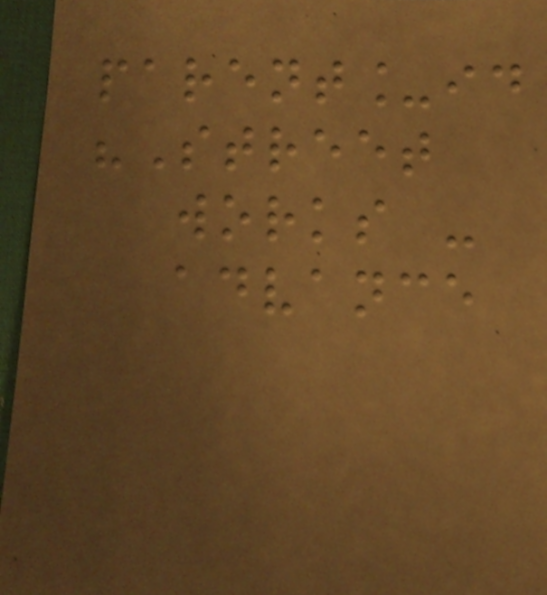parent_id
"Street
works -
advance
